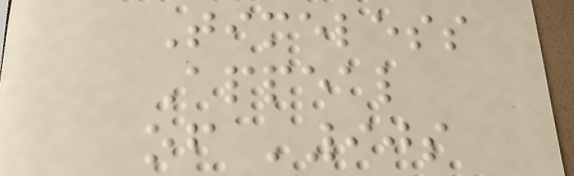Timeless
Appeal
of '90s
